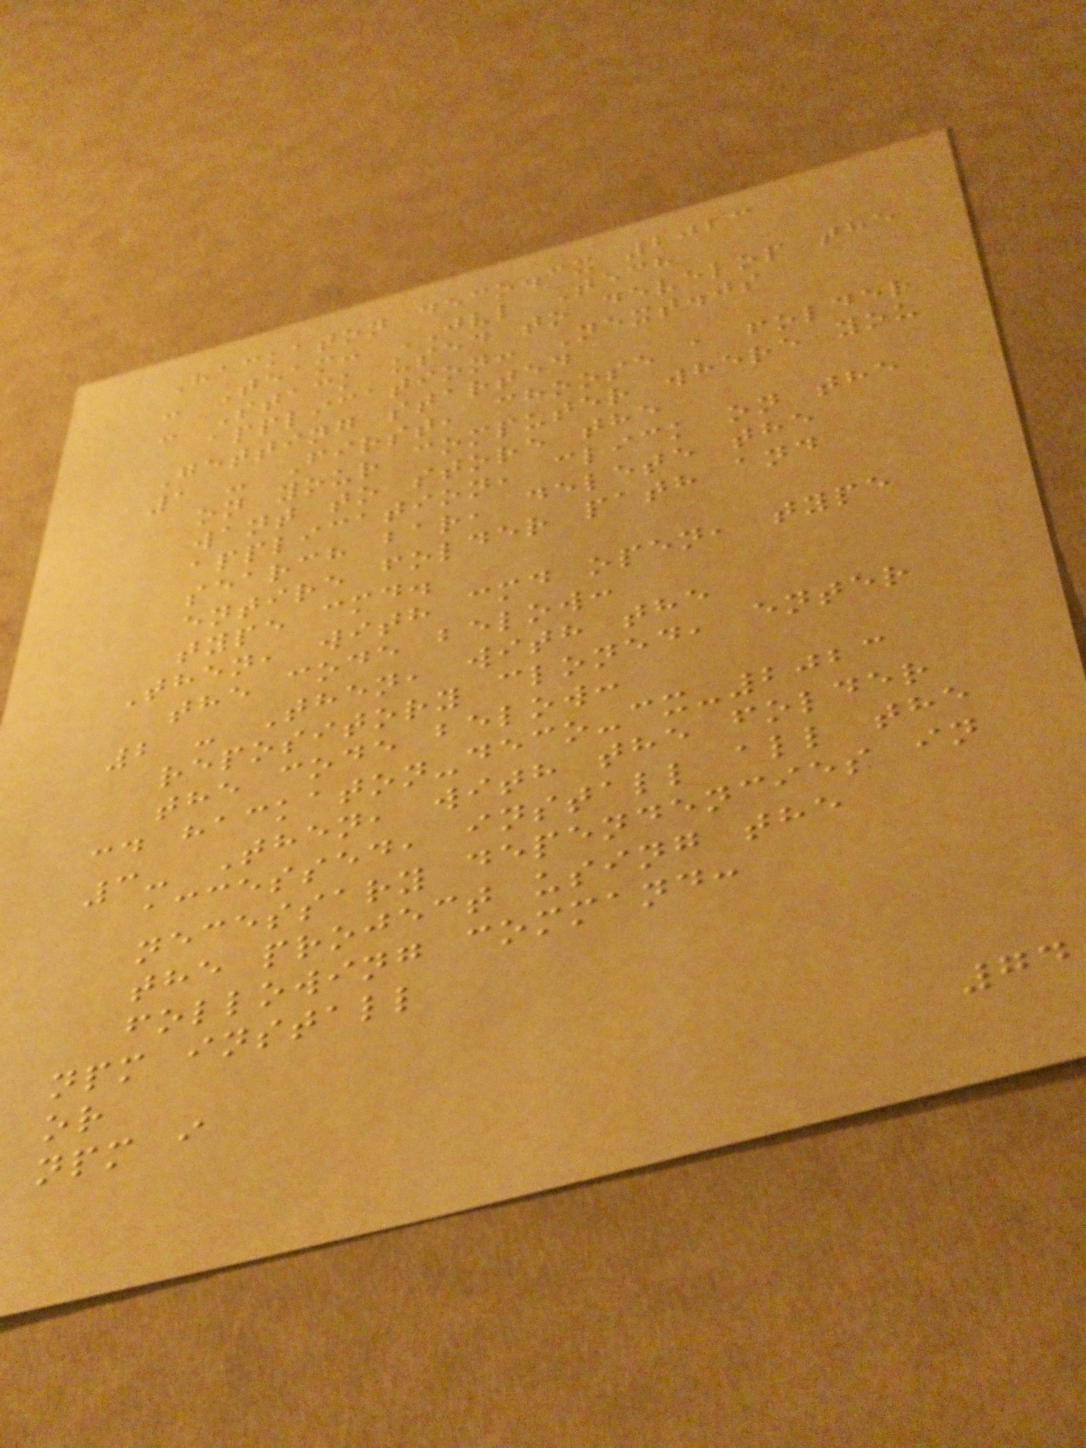Hackaton deco.cx 2023
- Team: JVL Tech
- Stack used to develop the
application: Next.js
Getting started
1 - First, choose a folder
on your computer where you
want to store the
application, click on the
search bar, delete the
entire folder path and
type cmd.
Then, with cmd open, type
the code below:
2 - Then, with the
repository cloned, enter
the code below:
cd hackaton-deco-cx-2023
3- Then, with the folder
accessed, install all the
necessary dependencies in
the project using the
following command:
npm install
or
npm i
74
